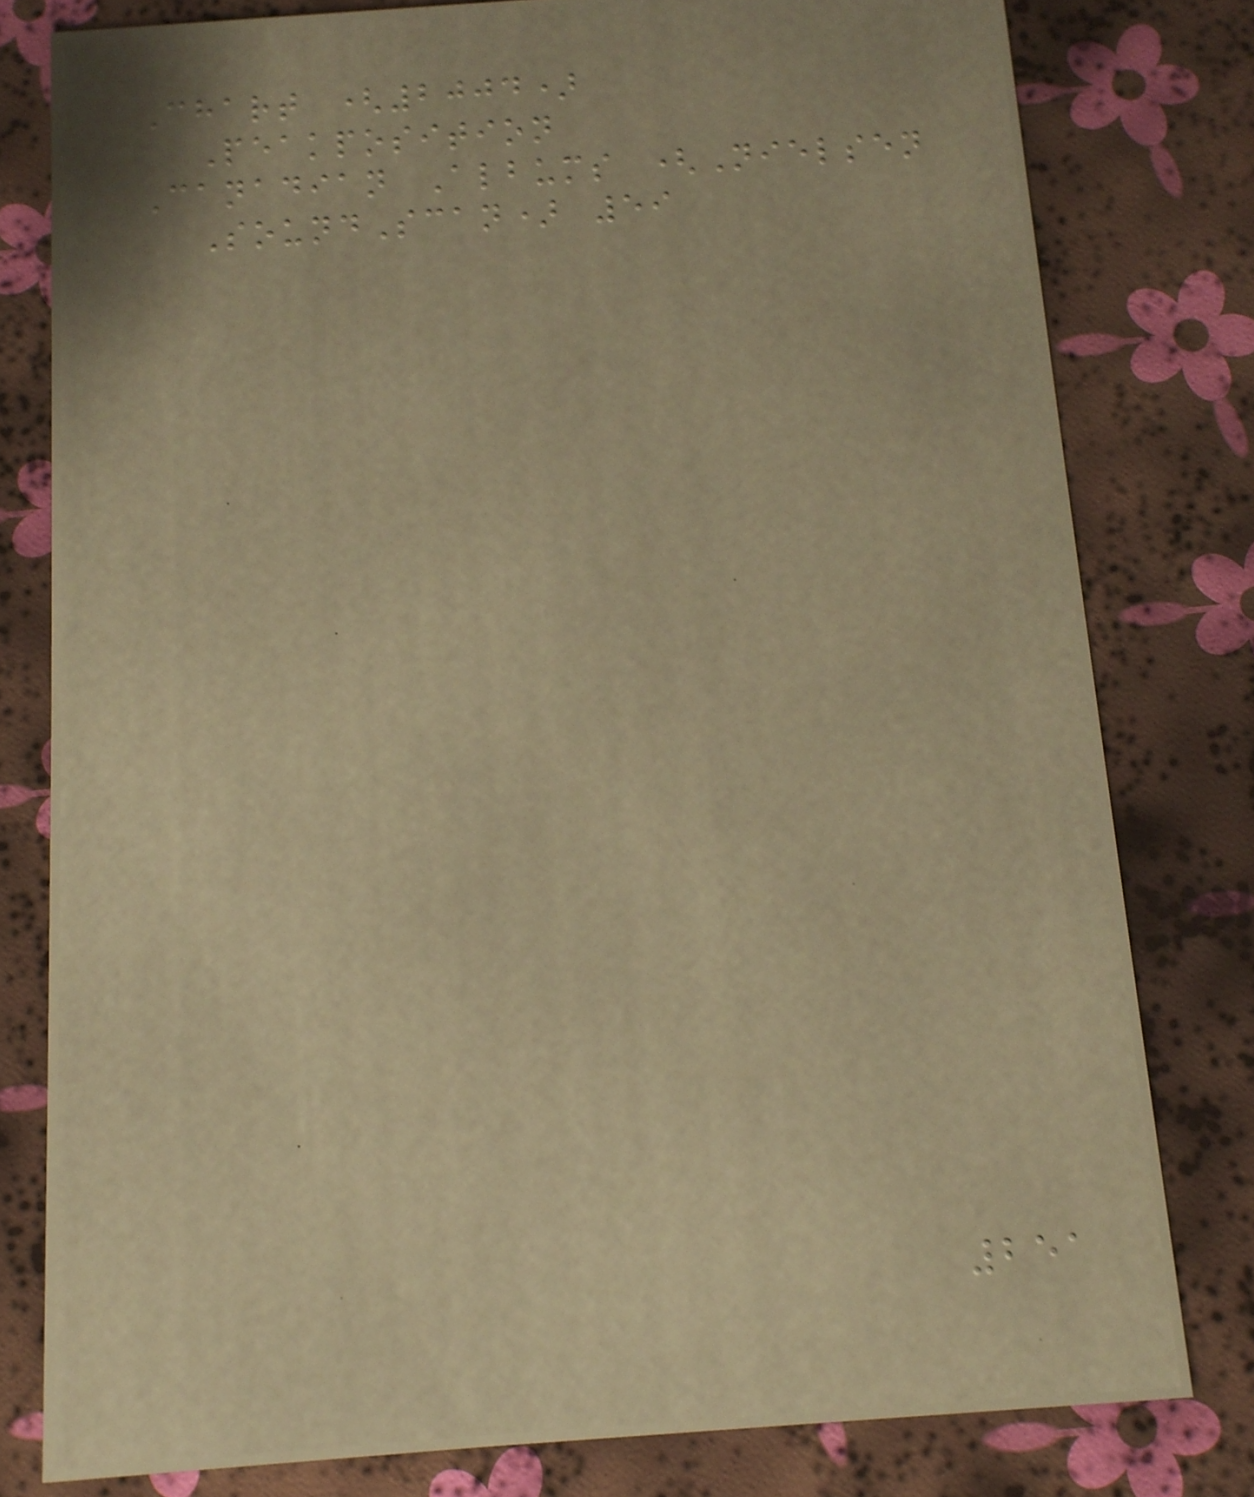Chart (2004)
Peakposition
Canadian Albums (Nielsen
SoundScan) 59
251
